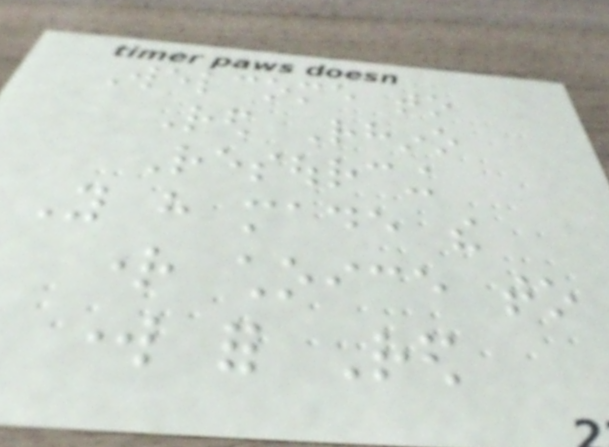Welcome to
Red Rhino
Resourcing
You have made the
right choice to
work for Red
